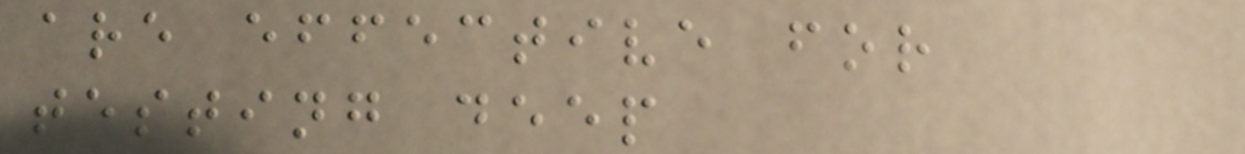are effective for
testing deep
